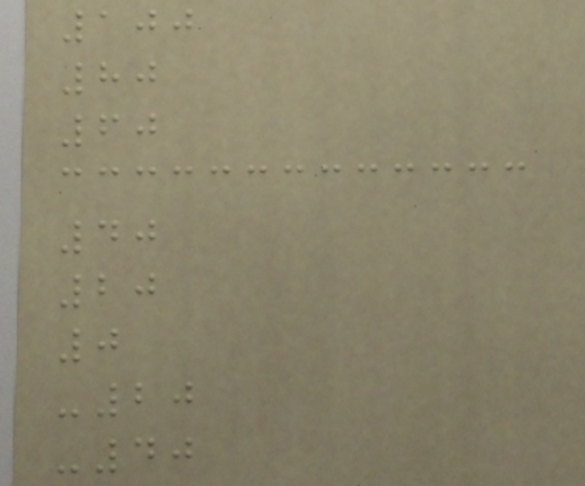100
80
60
40
20
0
-20
-40
